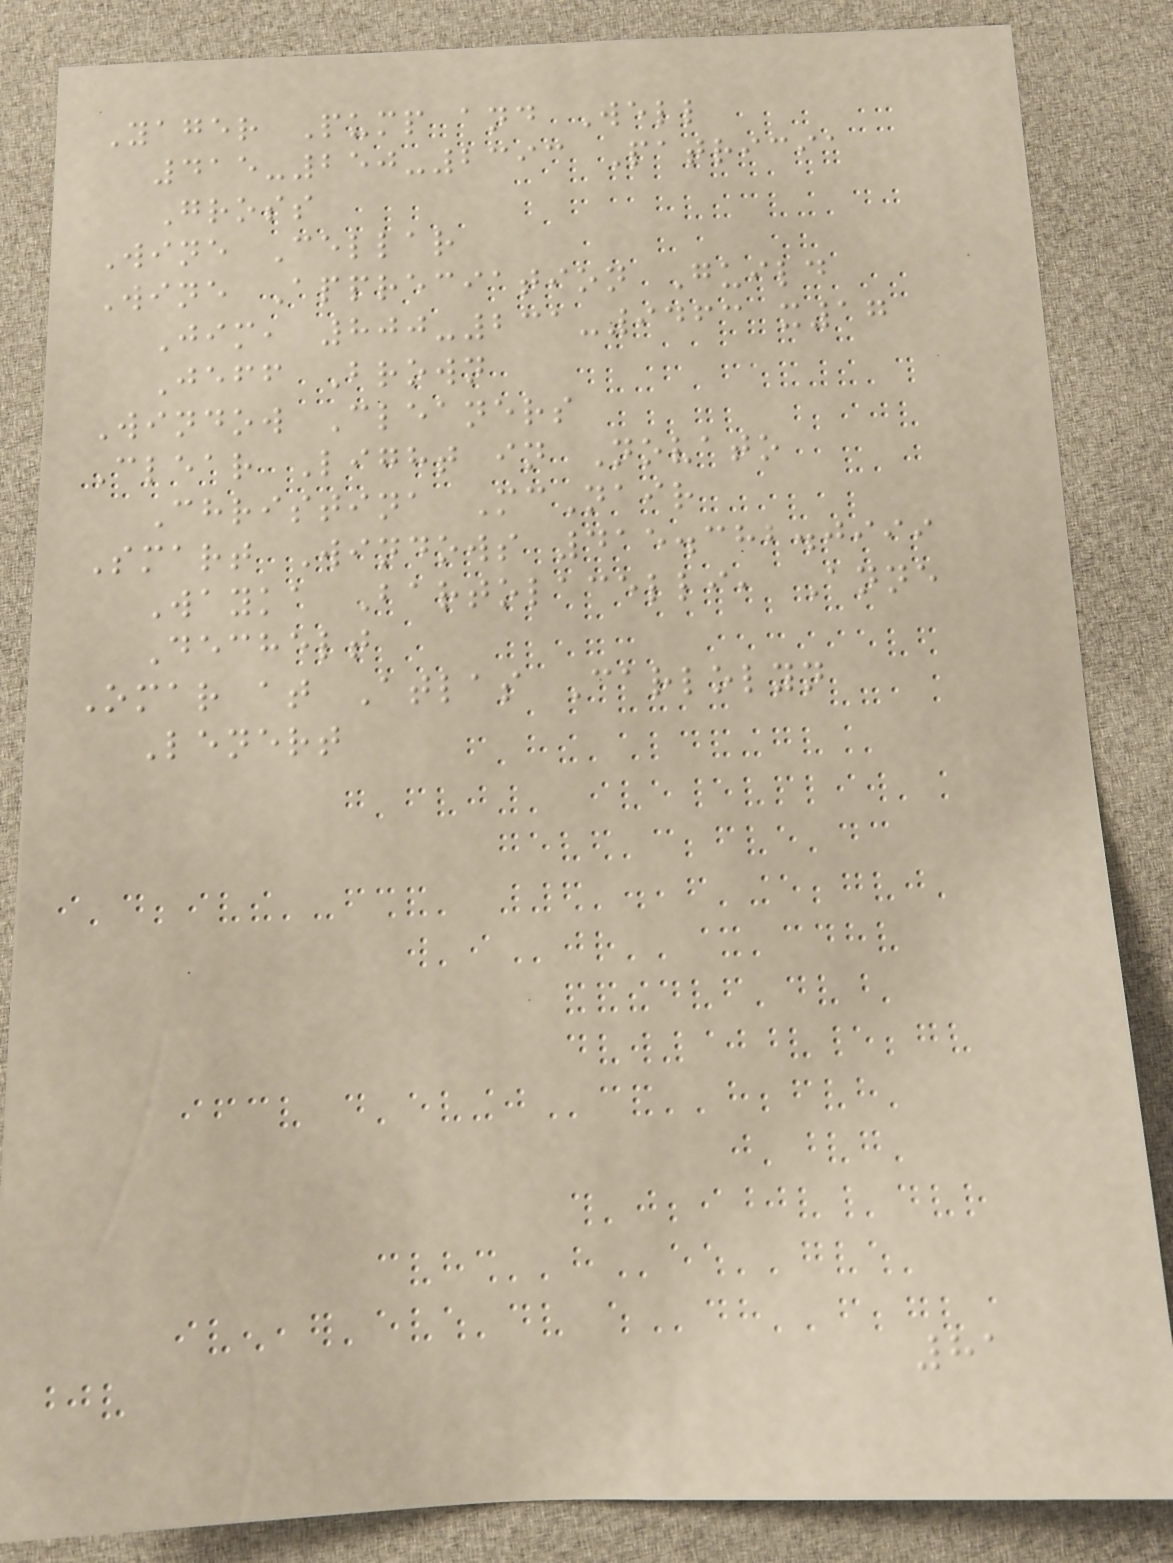Yager Pump and Well
415-250-2393 Patricia
Gross
Wine Cellar
Wine Appreciation Guild
Jim, 800-231-9463 x17
Jeff Brown
Window Cleaners
Clear Light in Novato
Christina McNair
Smart Windows 415.382.0999
Wayka Bartolacelli, Anne
Dechelt
Omar at Atlas Carlolyn
Lenert
81
